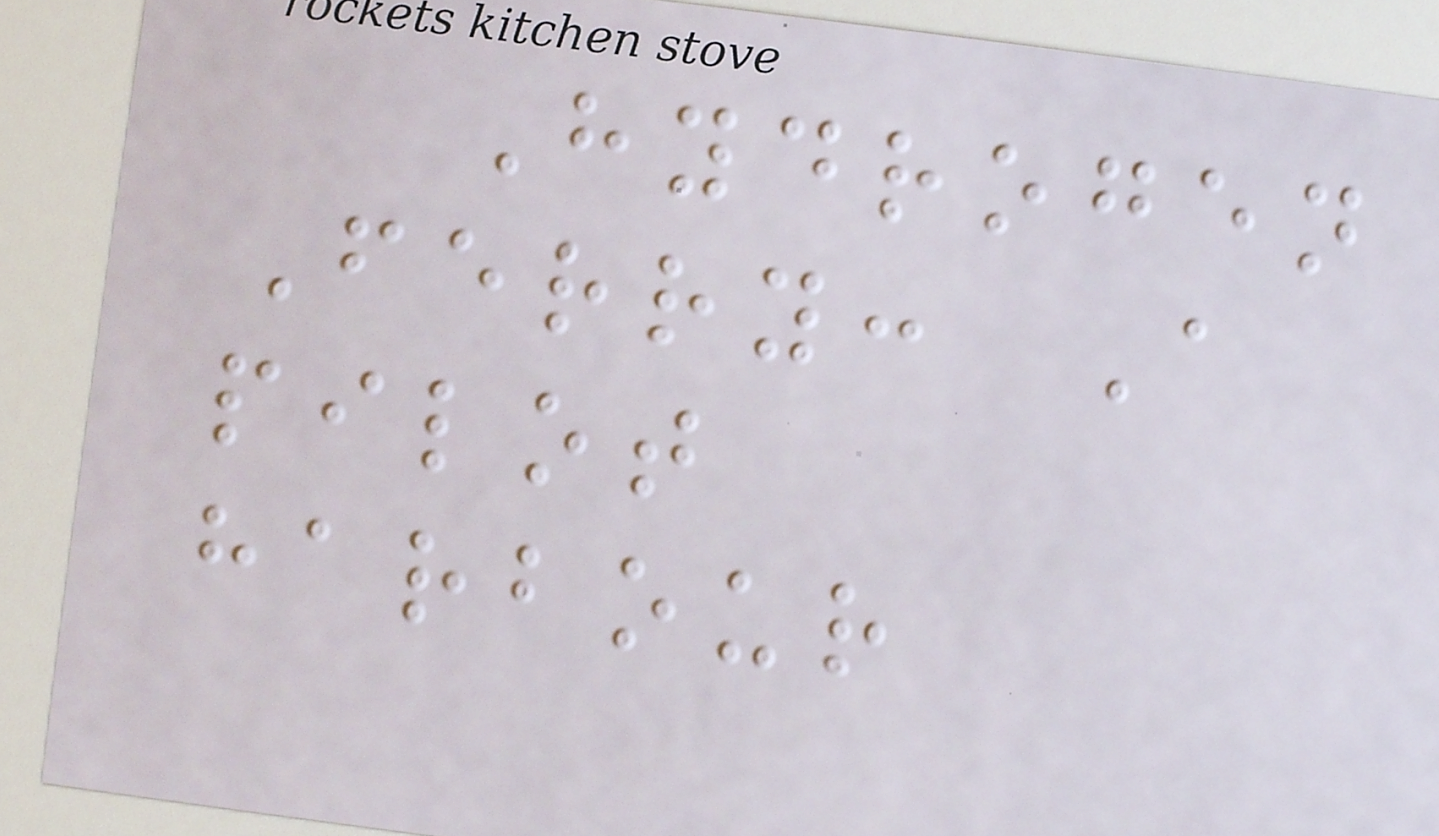Hydrogen
Ferry: A
pilot
harbour
